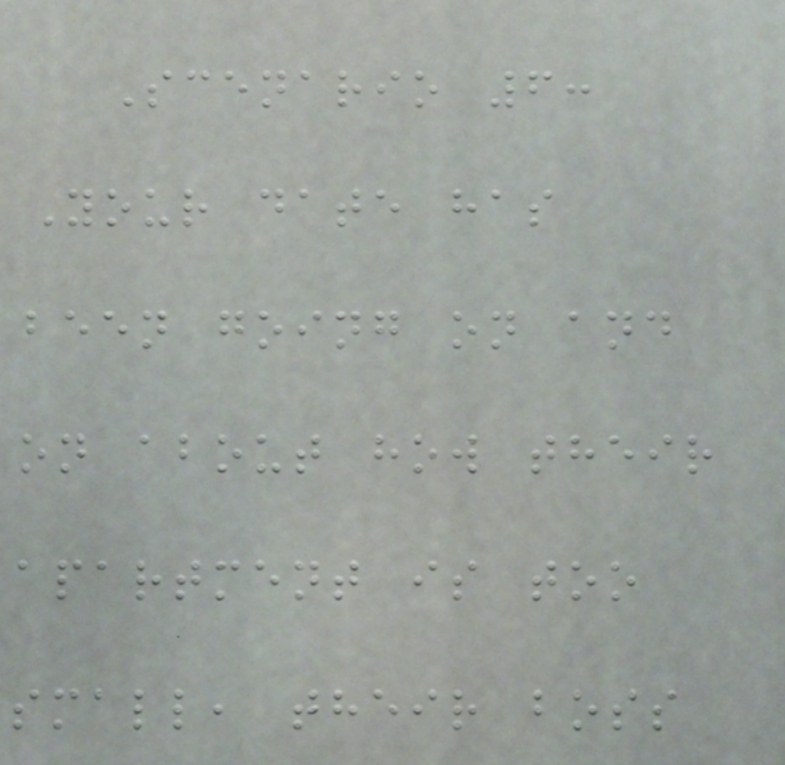Scenario 6:
Your date has
been going on and
on about how their
apartment is too
small, their boss
